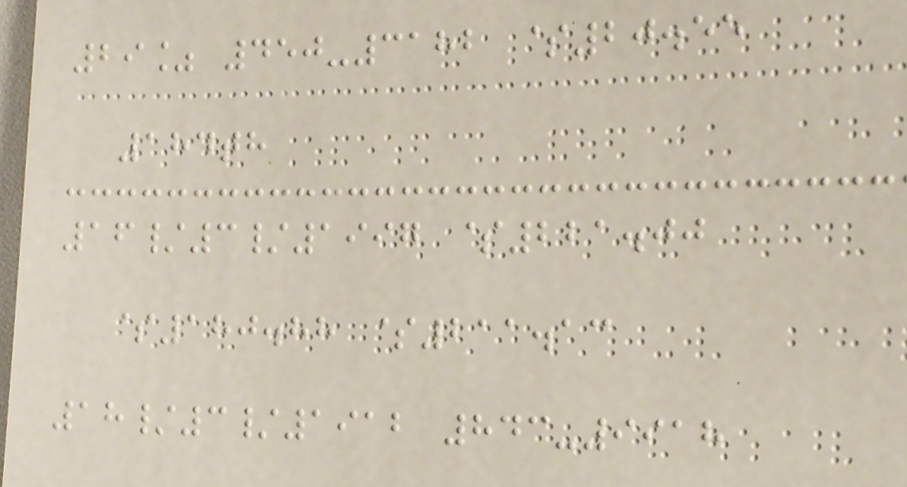29% 450-3182 $20.55
184th
16/3/1997 $221.00
$180.88 $211.13
18/3/1912 843-9918
